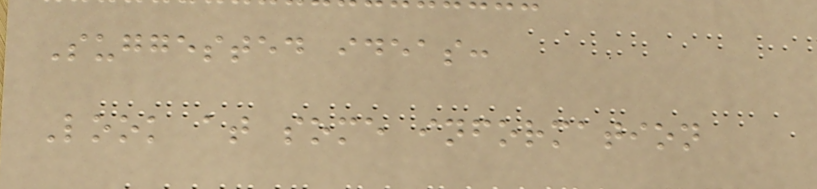Suggested ideas:
Look at some information
